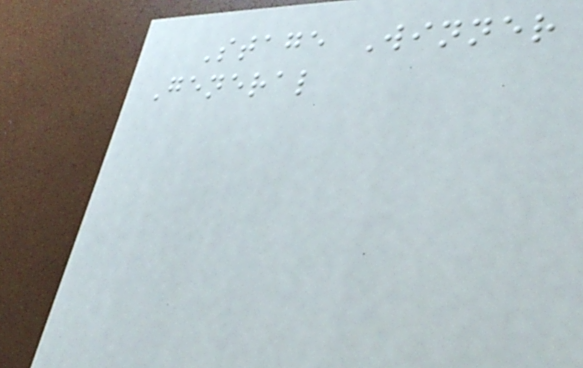Stage Winner
General
